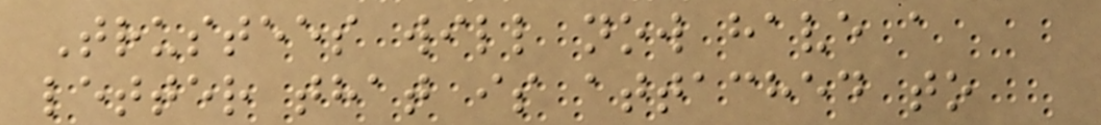Trustees will now have a
letter that is attached to
